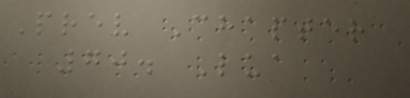Prev Chapter
70. Lua
